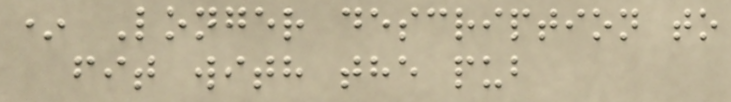* Longer description to
fit with the pub
